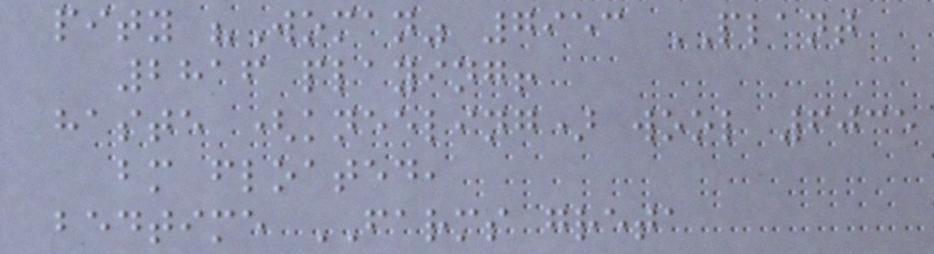pity "Woman" 7953 PLANT
2816 playing!
haste (kneeling) wool 6035
bm floated,
bedtime FARMS greta
